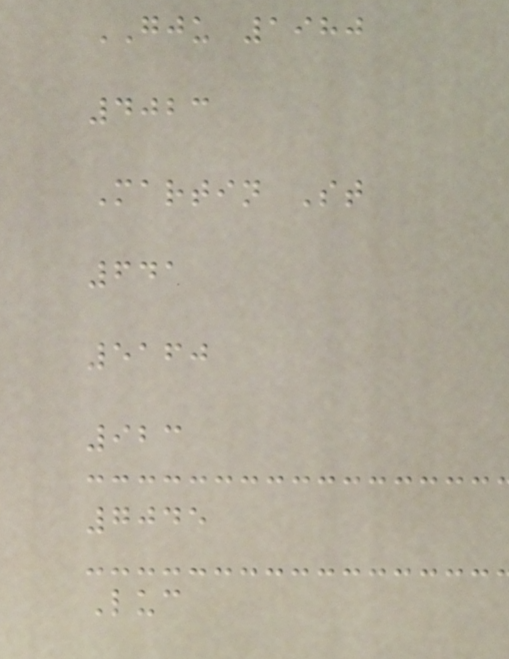GJU 1980
4023
Martin St
641
5160
923
7045
Luc
